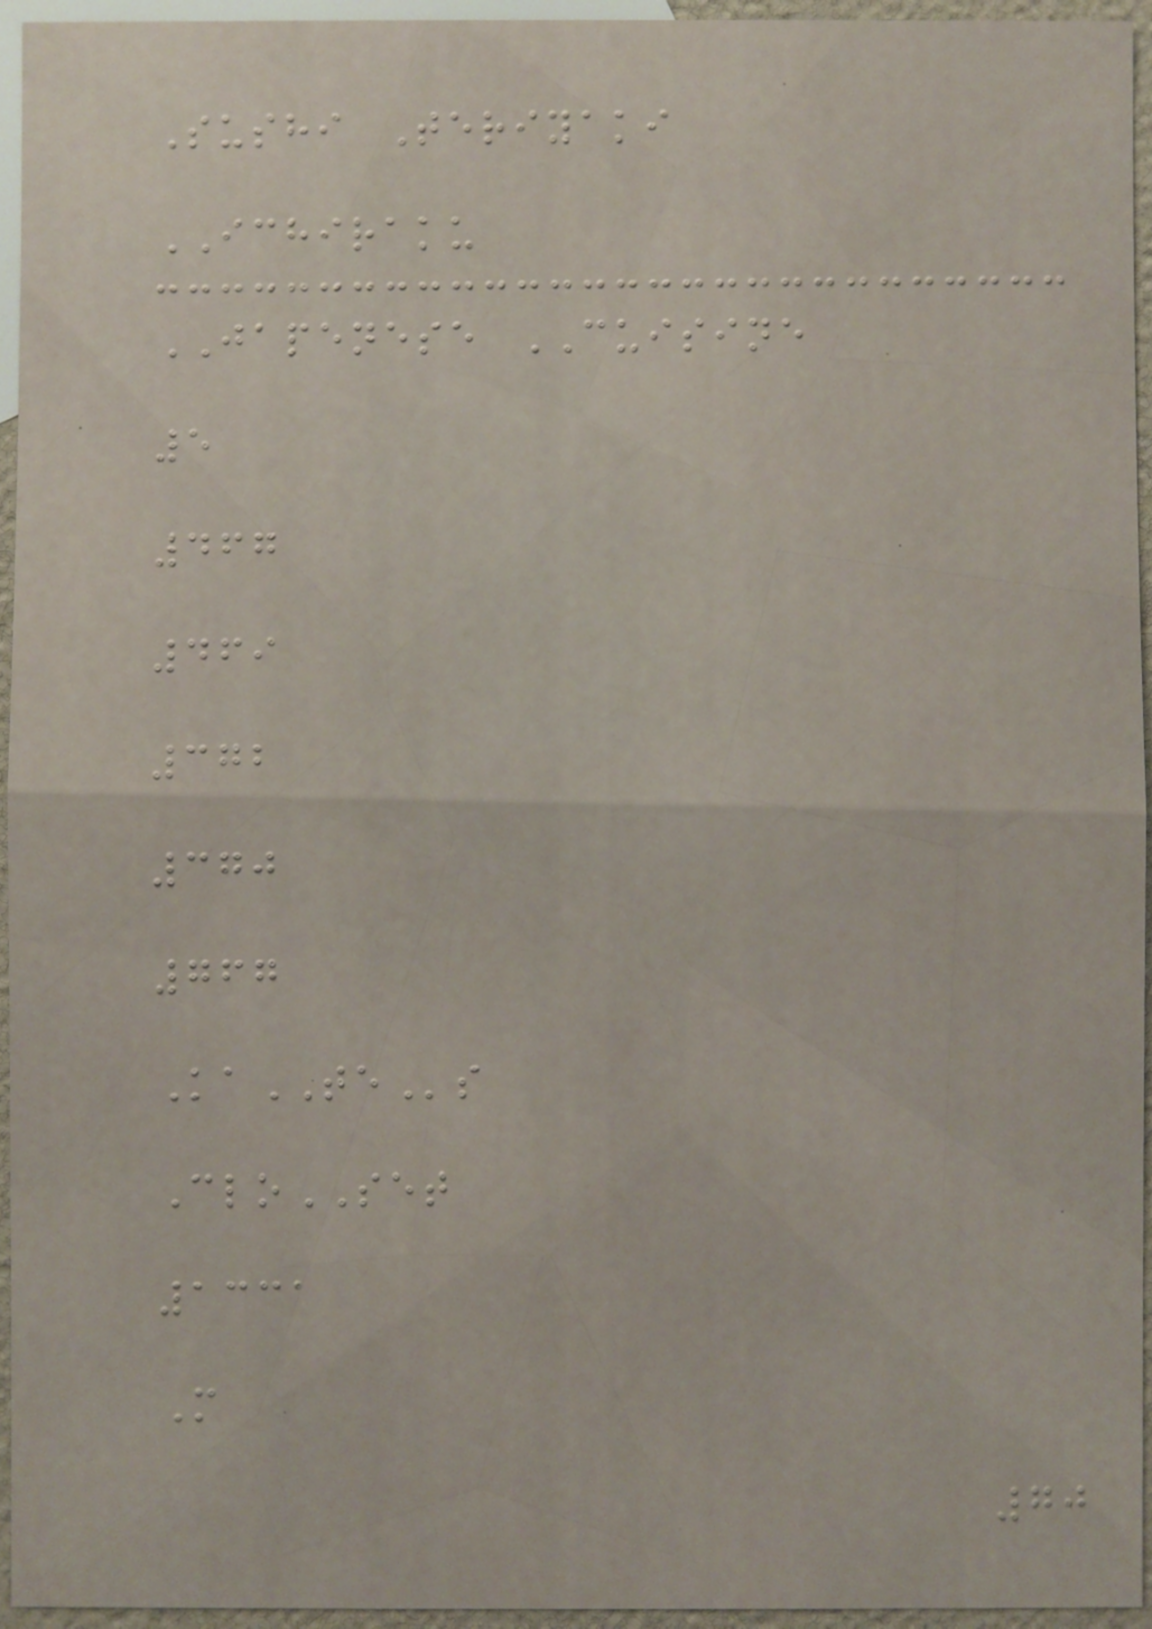Sushi Teriyaki
ICHIRAKU
JAPENESE CUISINE
5
467
469
372
370
767
KaTEs
CloSET
1331
M
70
